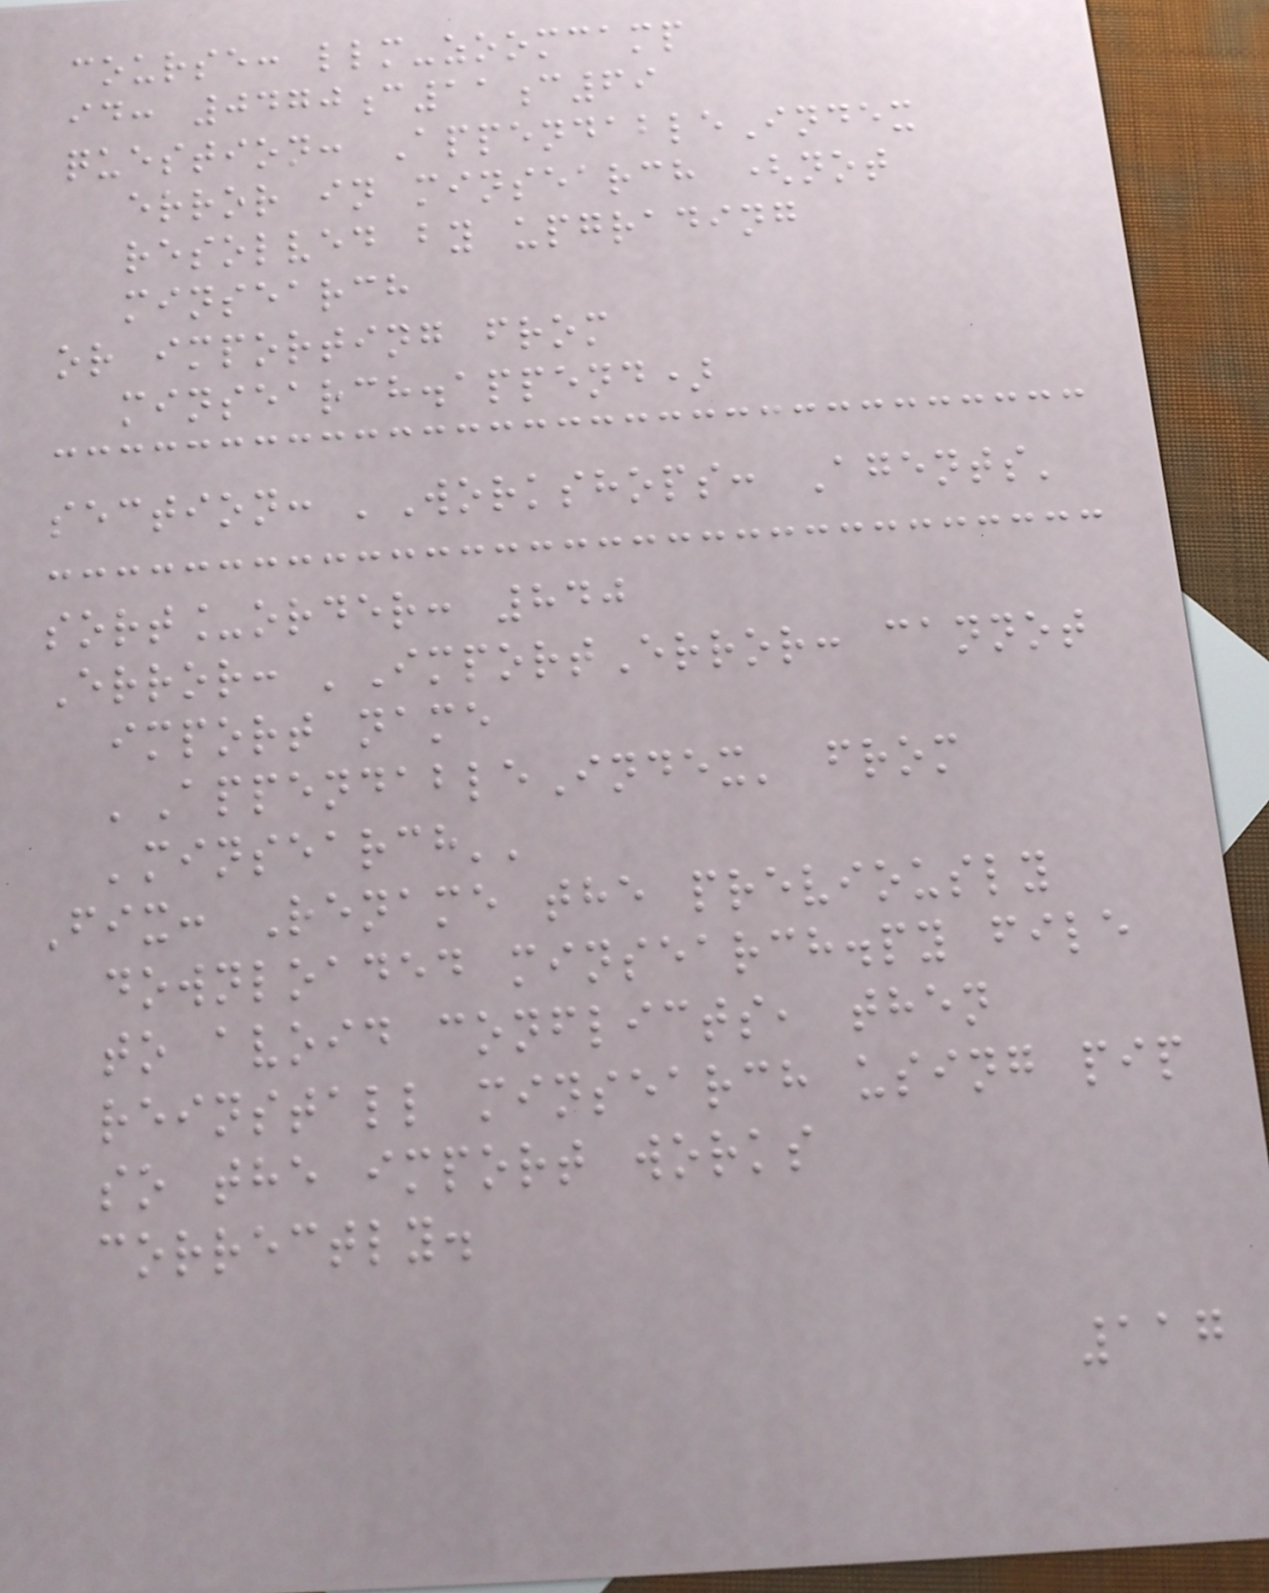course: llm-zoomcamp
id: 0470c11c69
question: AppendableIndex
error in minsearch (not
resolved by upgrading
minsearch
or importing from
minsearch.append)
section: 'Workshops: Agents'
sort_order: 840
Error: 'ImportError: cannot
import name
'AppendableIndex' from
'minsearch''
Fix: Rename the previously
downloaded minsearch.py file
to avoid conflicts, then
reinstall minsearch using pip
so the import works
correctly.
117
